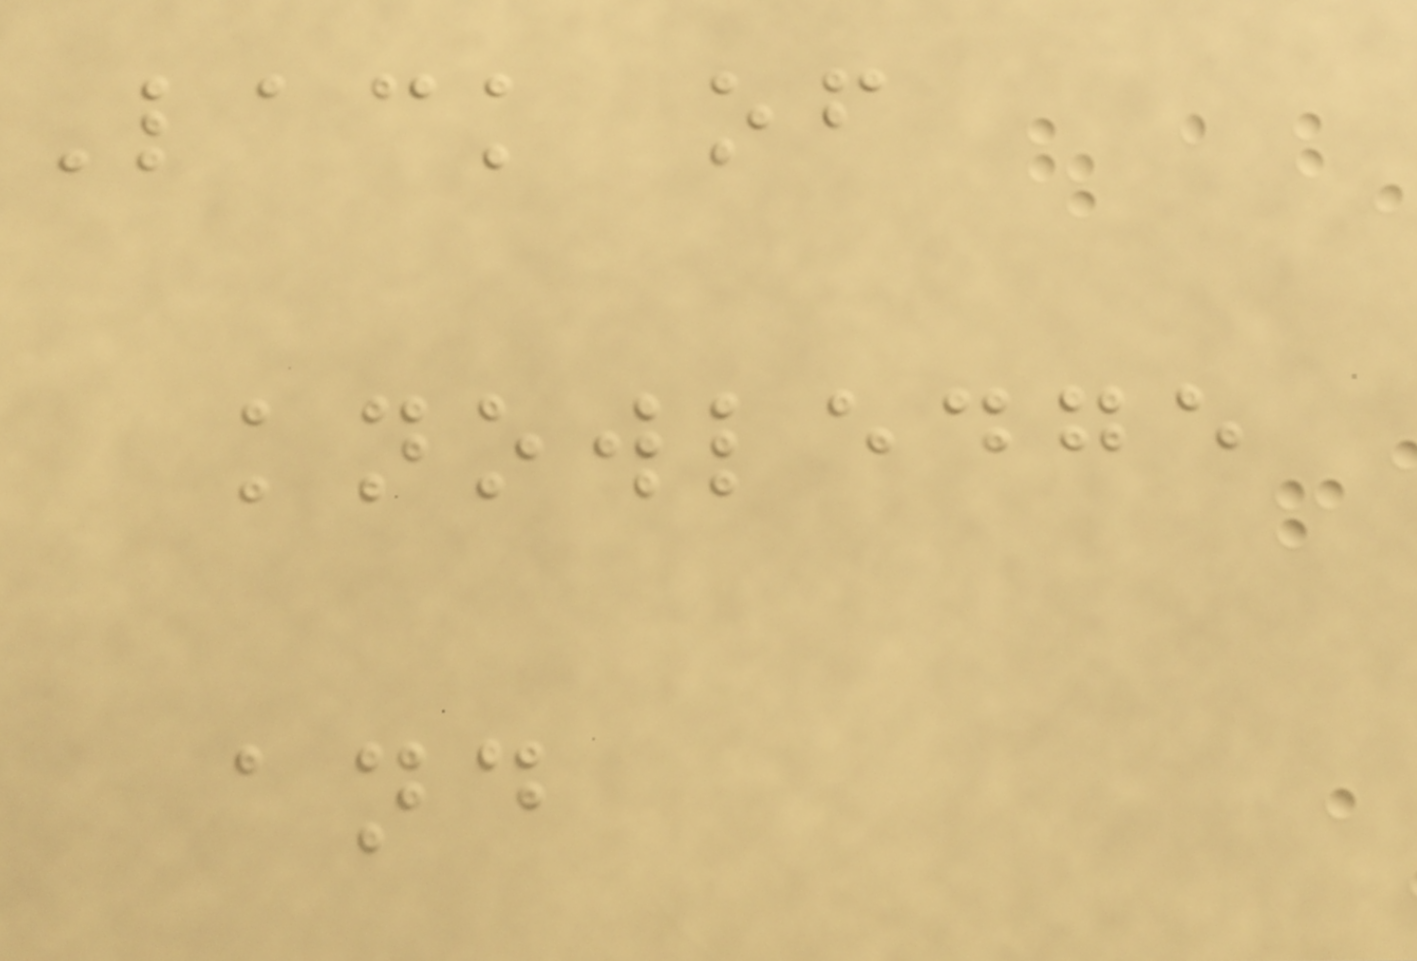Lack of
knowledge
and
